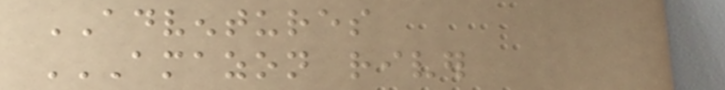ADVENTURES
AMAZON RIVER
